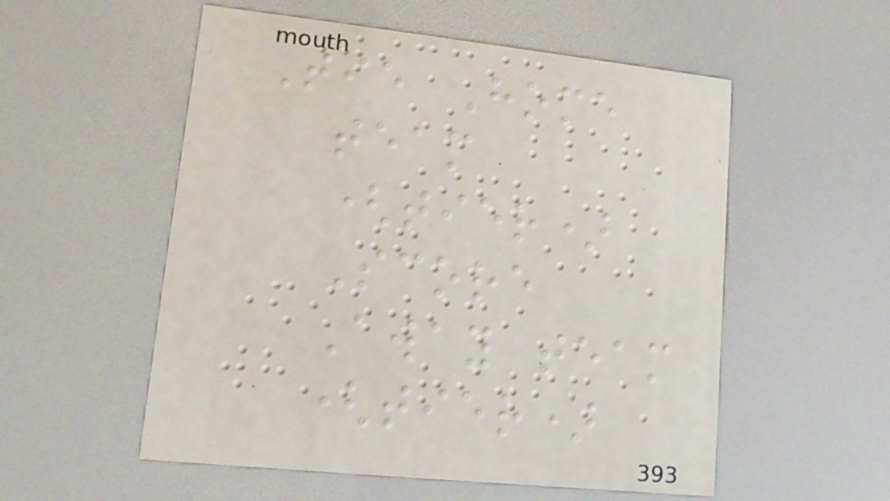Tie Home
team
(tier)
Score
Away team
(tier)
